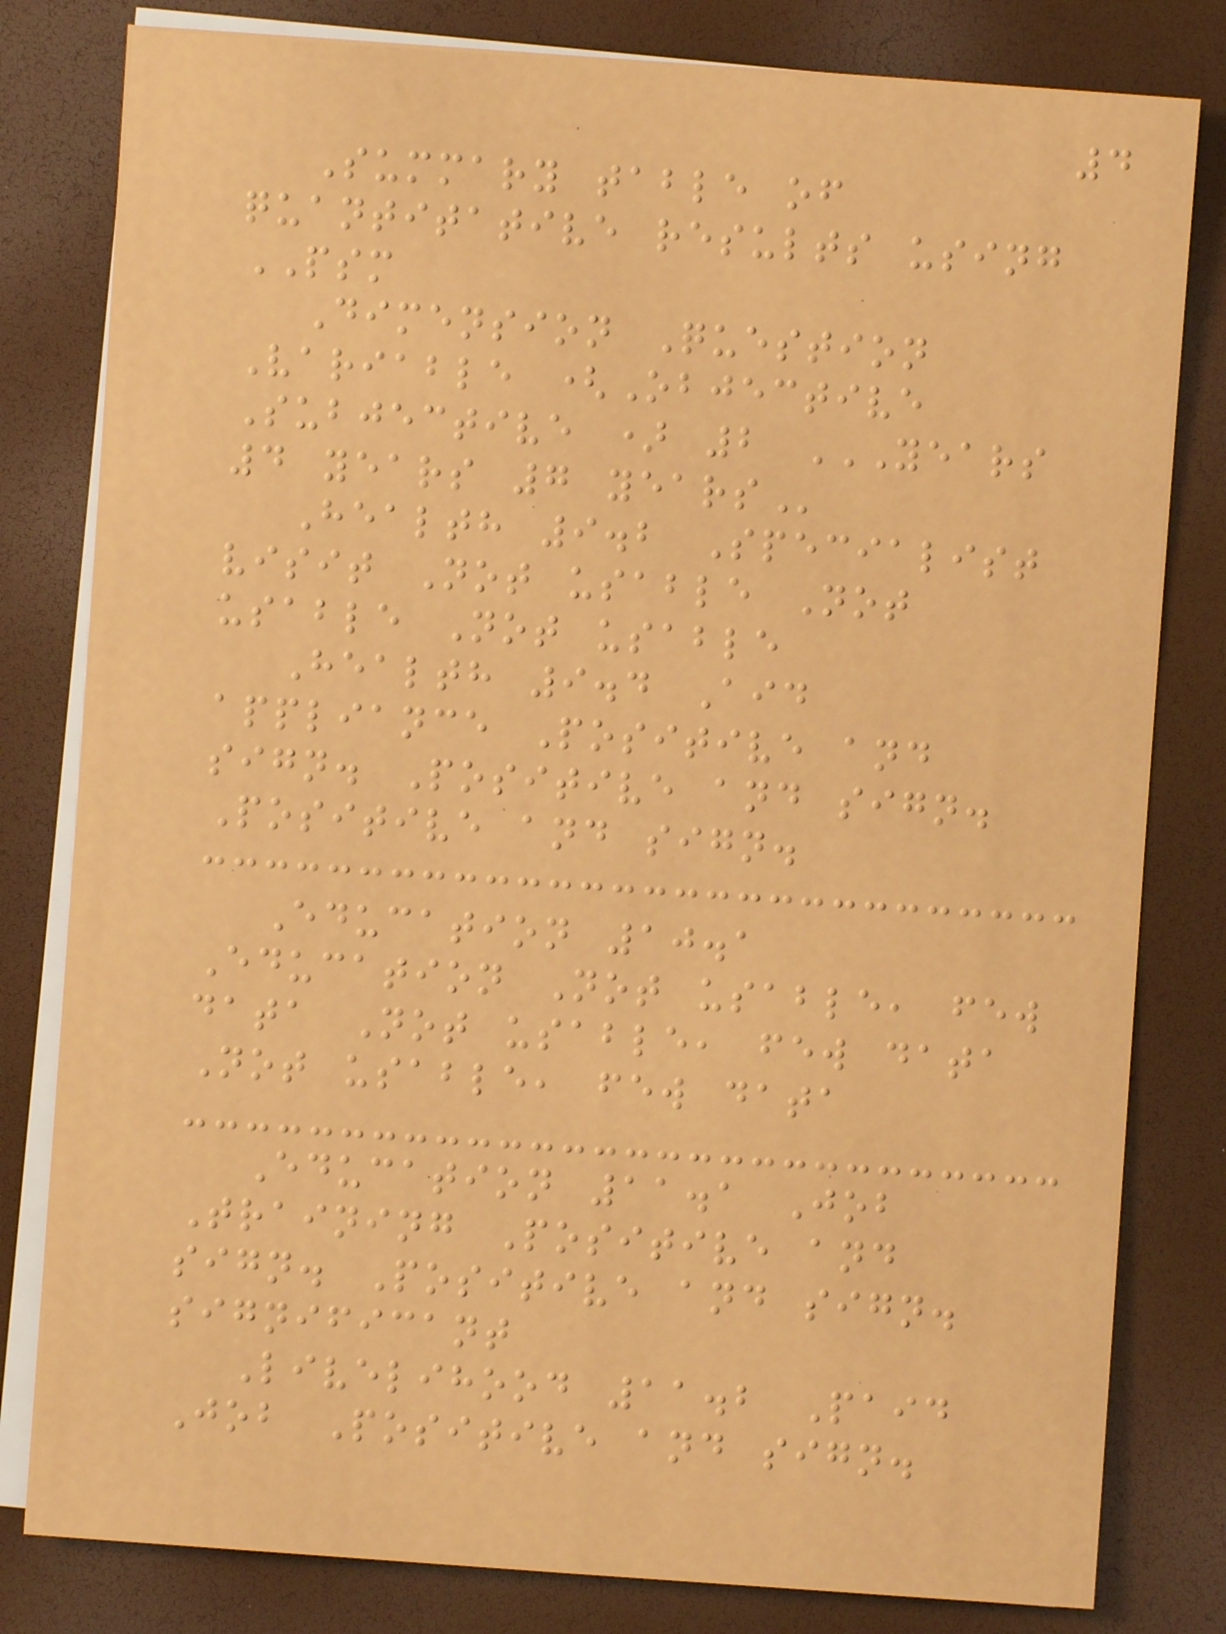4
Summary table of
quantitative results using
PSM
Dimension Question
Variable (Objective
Subjective ) 2 YEARS
4 YEARS 7 YEARS
Health 9.2 Specialist
visit Not usable Not
usable Not usable
Health 9.4 Aid
appliance Positive and
sign. Positive and sign.
Positive and sign.
Education 10.1
Education Not usable, few
data Not usable, few data
Not usable, few data
Education 11.1 Job
Training Positive and
sign. Positive and sign.
significant
Livelihood 11.2 Paid
Job Positive and sign.
